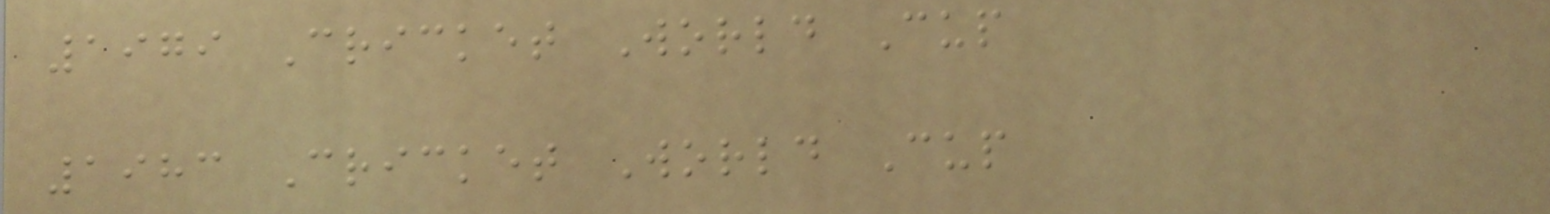1979 Cricket World Cup
1983 Cricket World Cup
